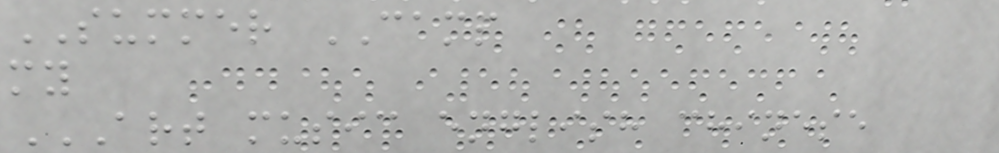SUMMER CAMP
my
ART MUSIC ENGLISH CHINESE
